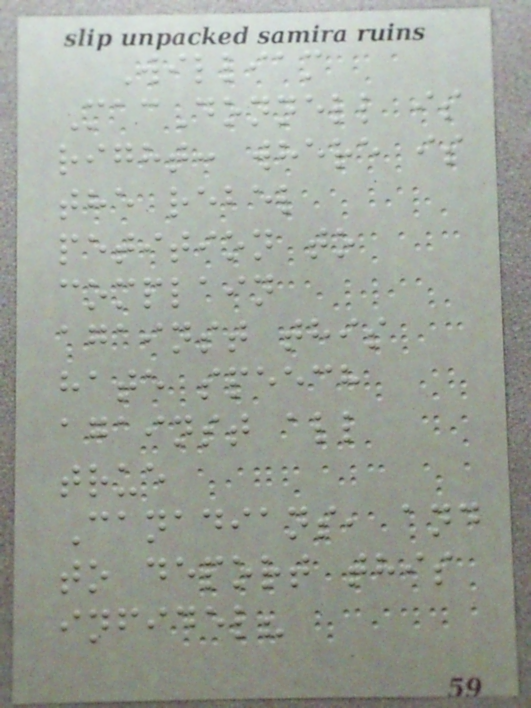William
MacDonnell is
right: where is
the rebel
petition to
complain
against this
hate speech
against all
true
Canadians, and
to deport this
infidel?
